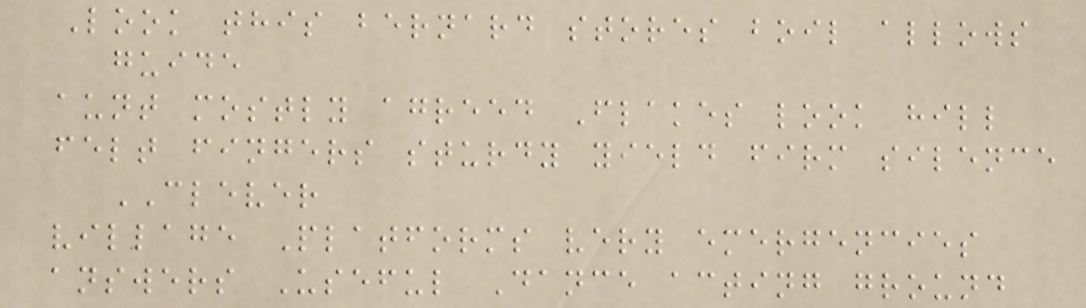Look this bernard stores boil allows
guide
aunt mostly agreed Flakes look hill
felt fingers sturdy yield firm silence
CLEVER
village Platforms very emergencies
answers Useful Dance acting ground
